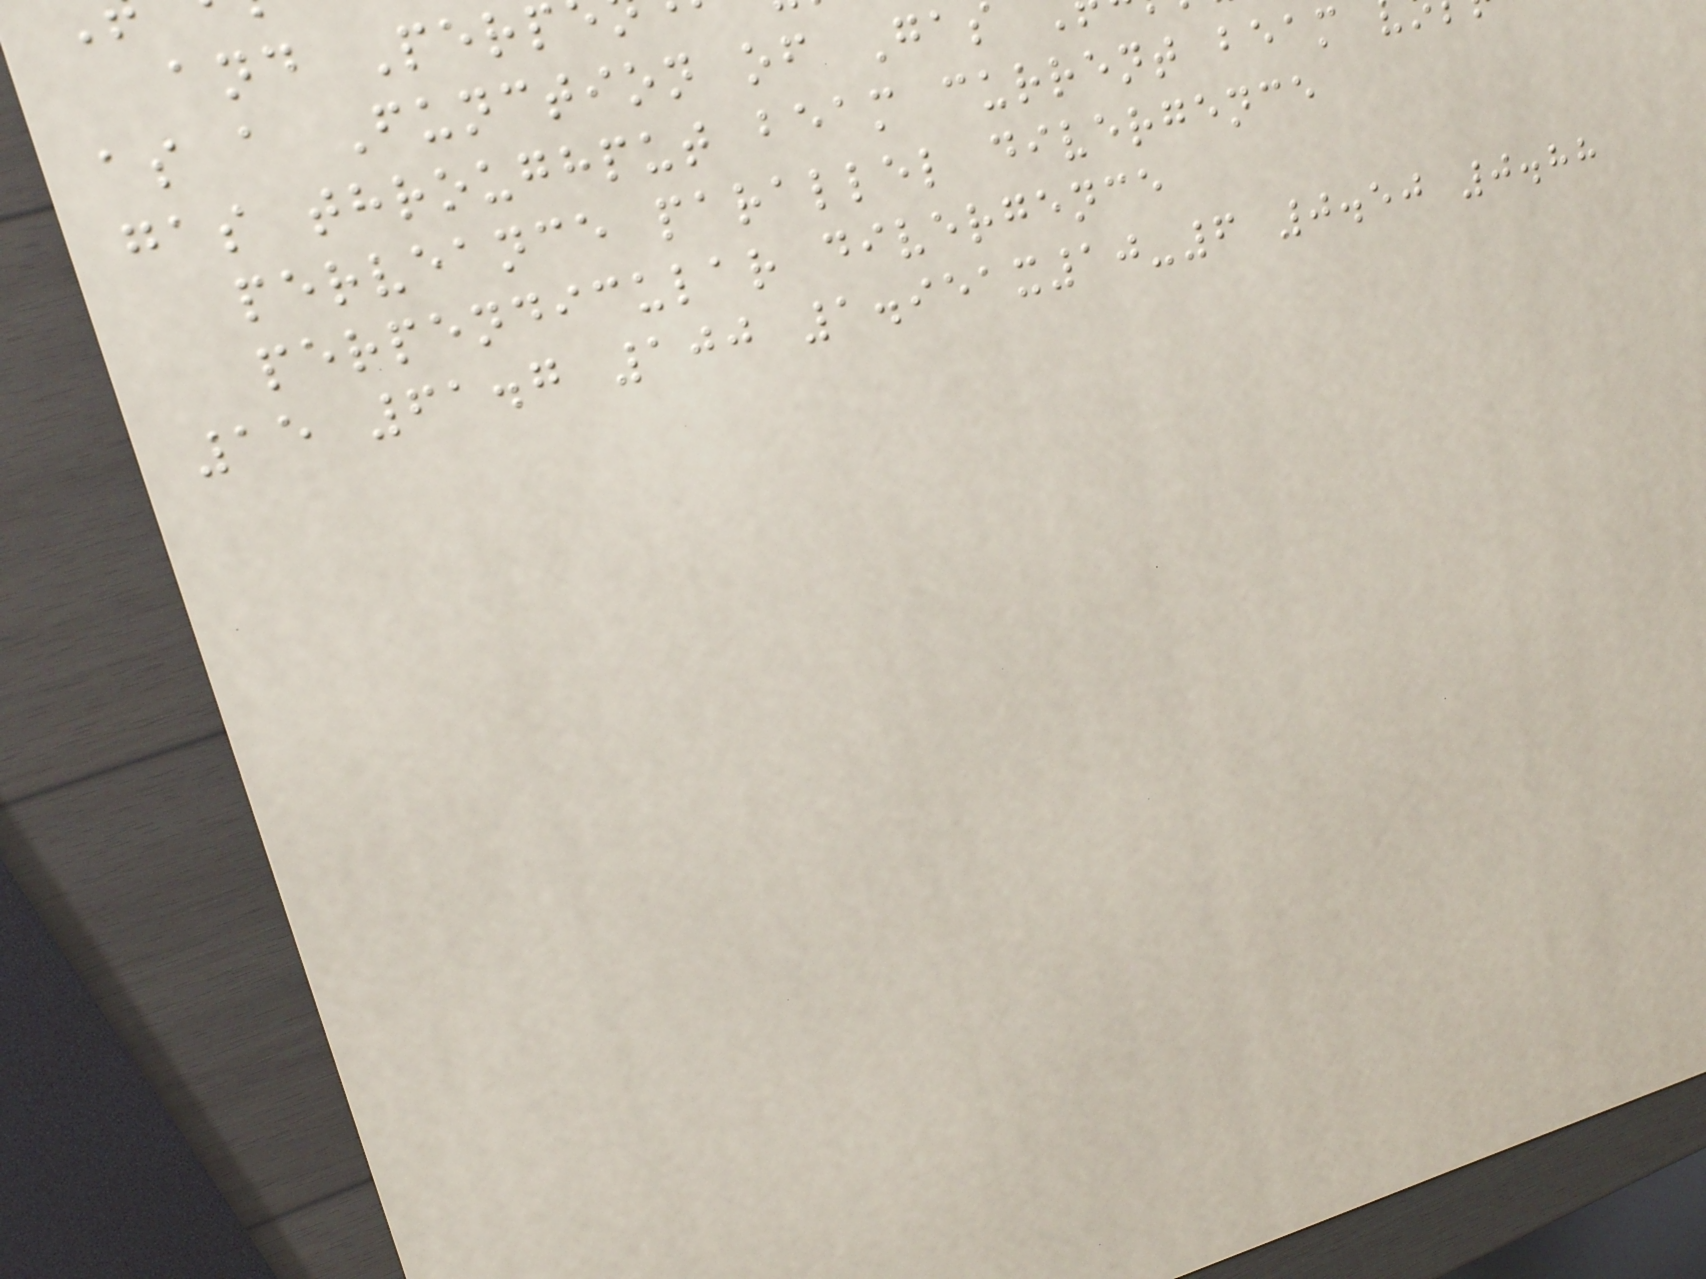as a Function of Gas
gas throughput beam current beam
perveance parallel divergence
perpendicular divergence
15 61.7 100 1.951x10-6 0.50 0.88
